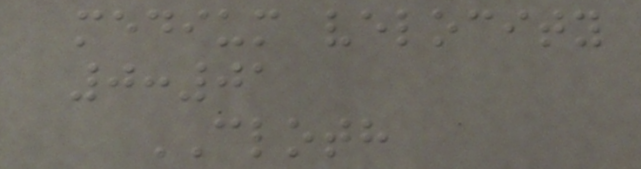medium velocity
0:01
CLOTH
